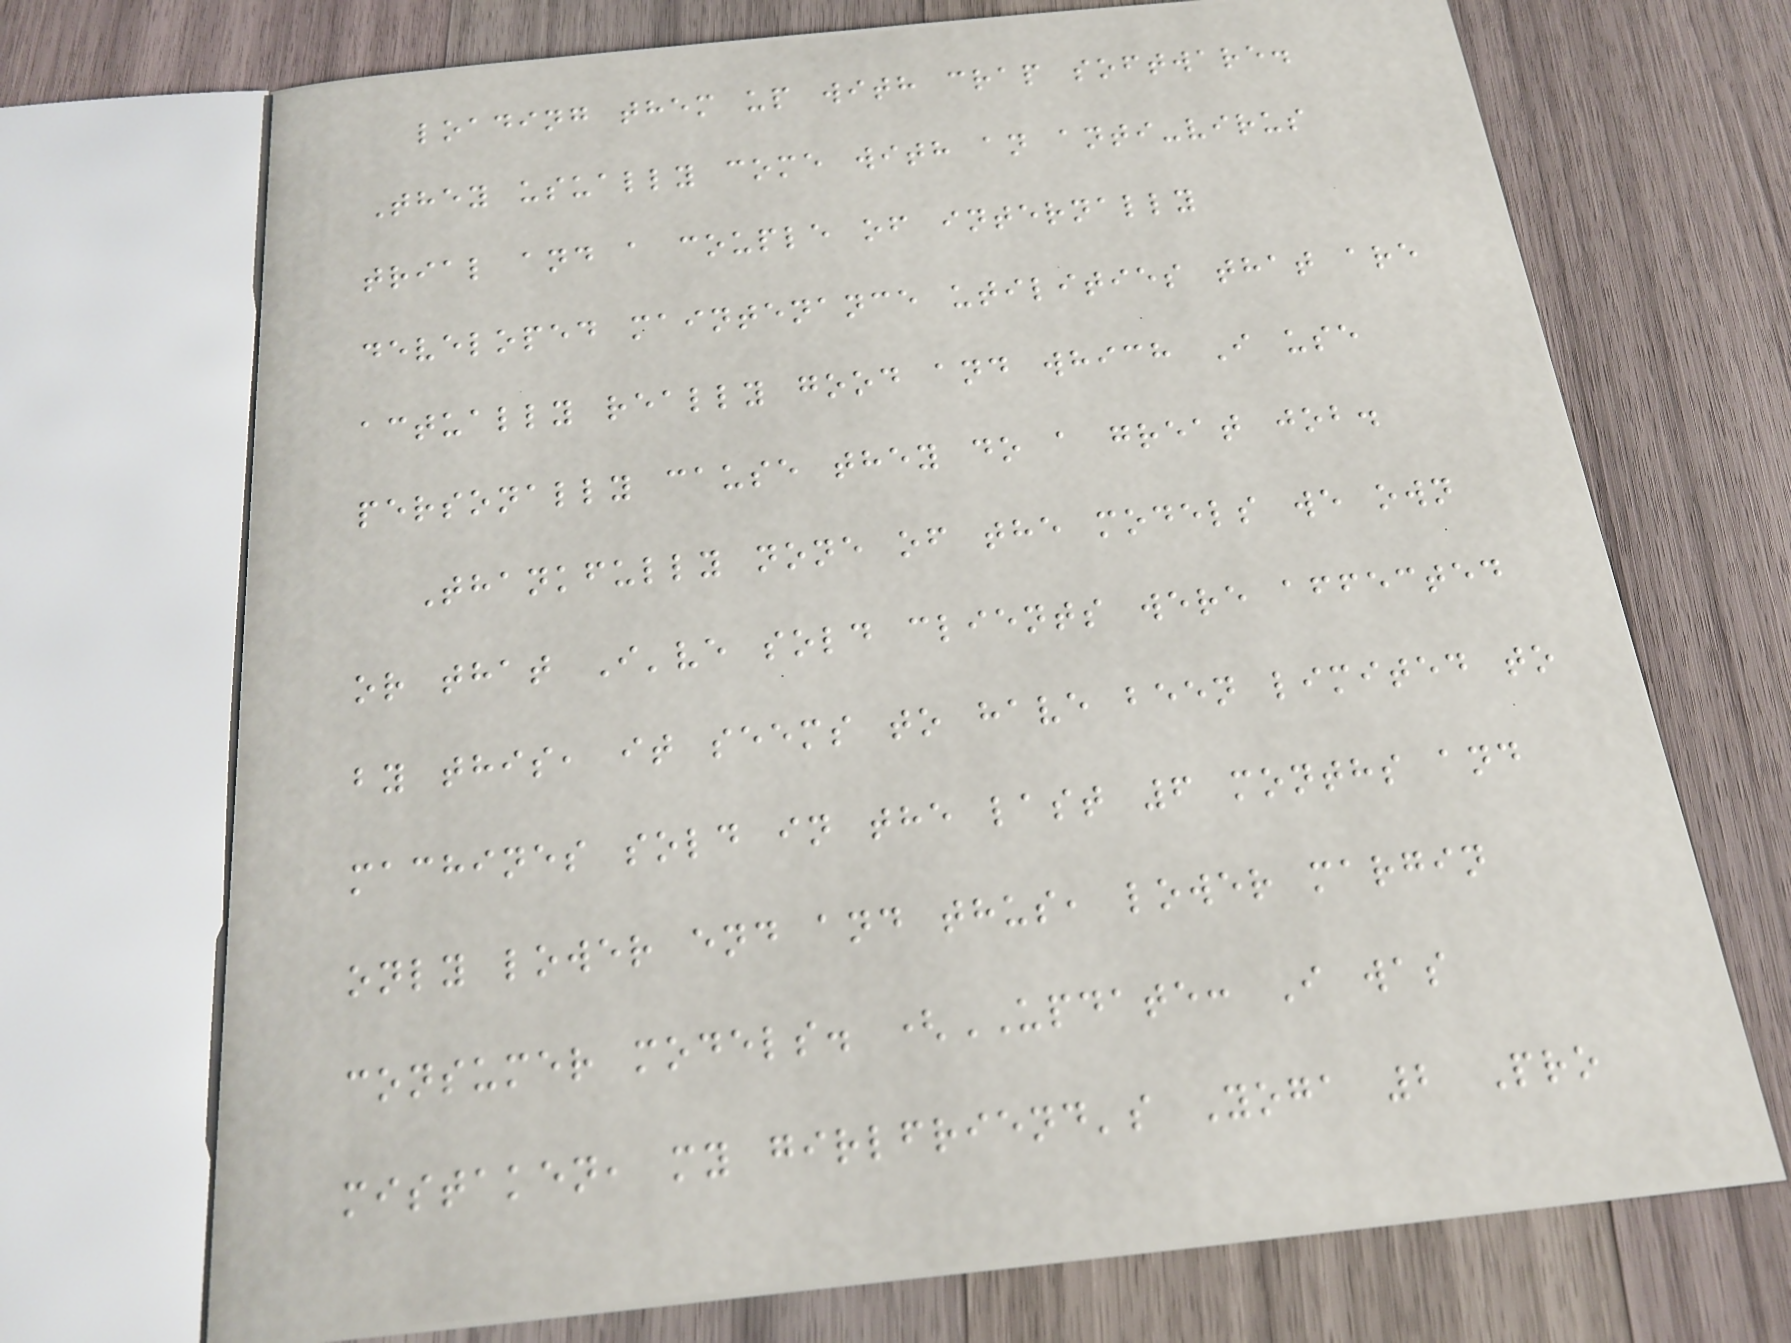loading them up with crap software.
They usually come with an anti-virus
trial and a couple of internally
developed maintenance utilities that are
actually really good and which I use
personally cause they do a great job.
Thankfully none of the models we own
or that I've sold clients were affected
by this, it seems to have been limited to
machines sold in the last 6 months and
only lower end and thus, lower margin
consumer models. (UPDATE: I was
mistaken, my girlfriend's Yoga 2 Pro
